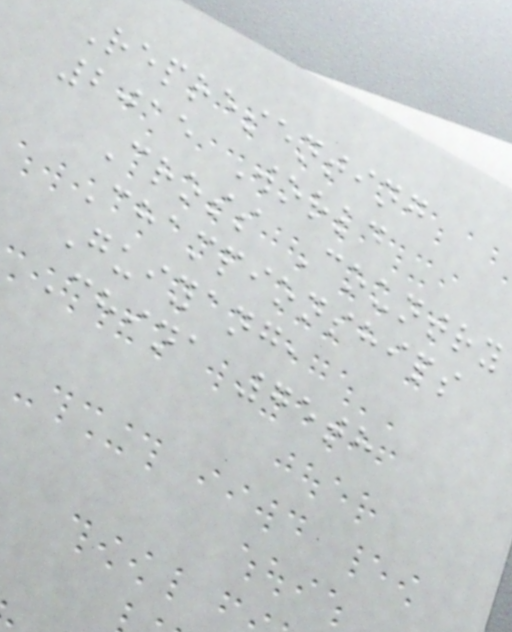Representing
2015 World
Cross Country
Championships
Guiyang,
China 75th
